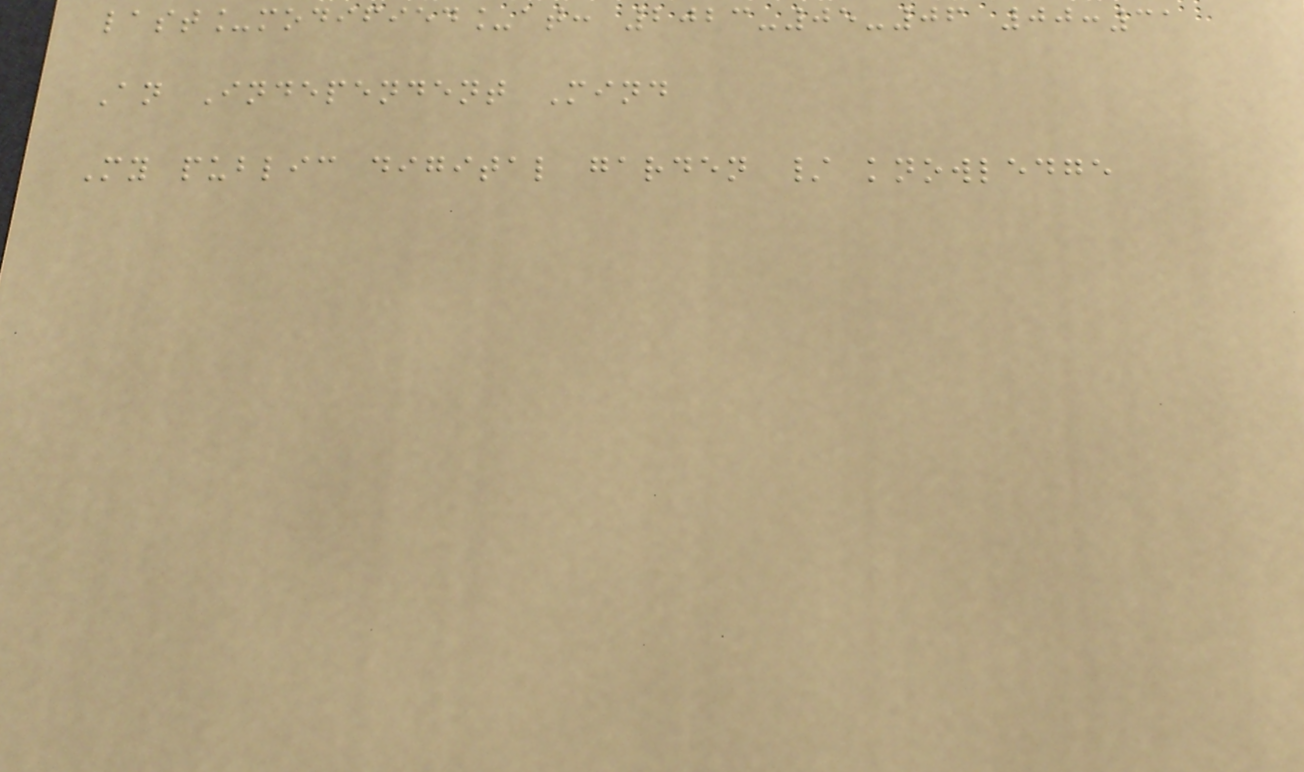last_modified_at: 2023-05-06 00:31
An Independent Mind
My public digital garden / knowledge
